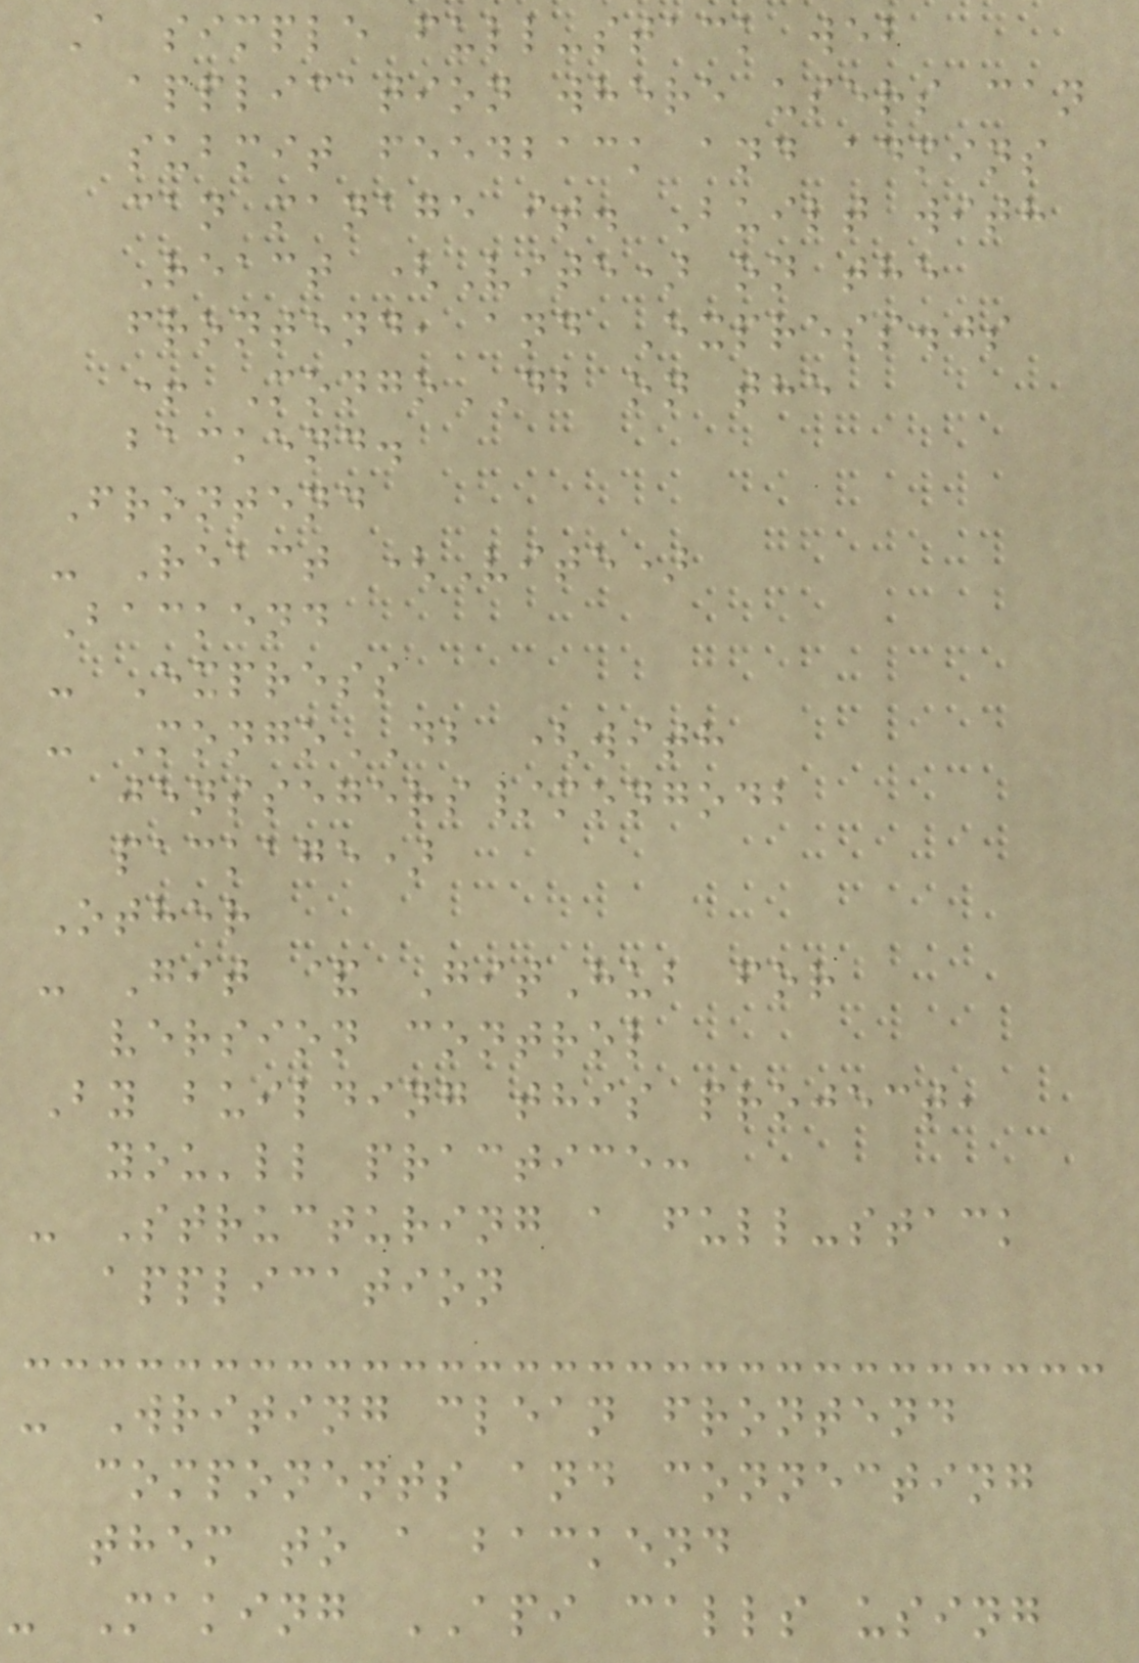A simple full-stack web
application where users can
submit feedback and admins
can manage it. Built with
React (Vite) on the
frontend, and Express.js
+ MongoDB on the
backend.
Frontend
- React (Vite)
Backend
- Express
- MongoDB (with
jenssegers/mongodb
package)
Other
- Git & GitHub for
version control
By building this project,
you'll practice:
- Structuring a full-stack
application
- Writing clean frontend
components and connecting
them to a backend
- Making API calls using
